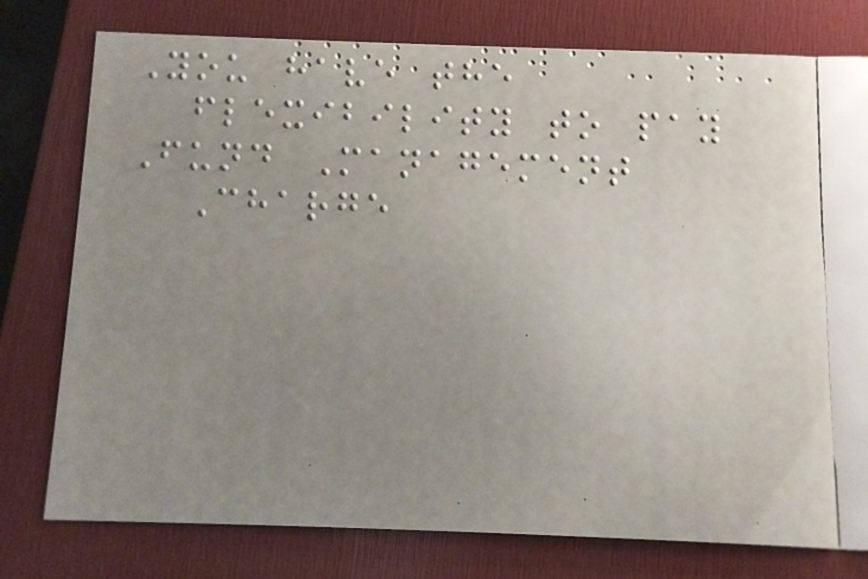You have the
flexibility to pay
Fund Management
Charge
